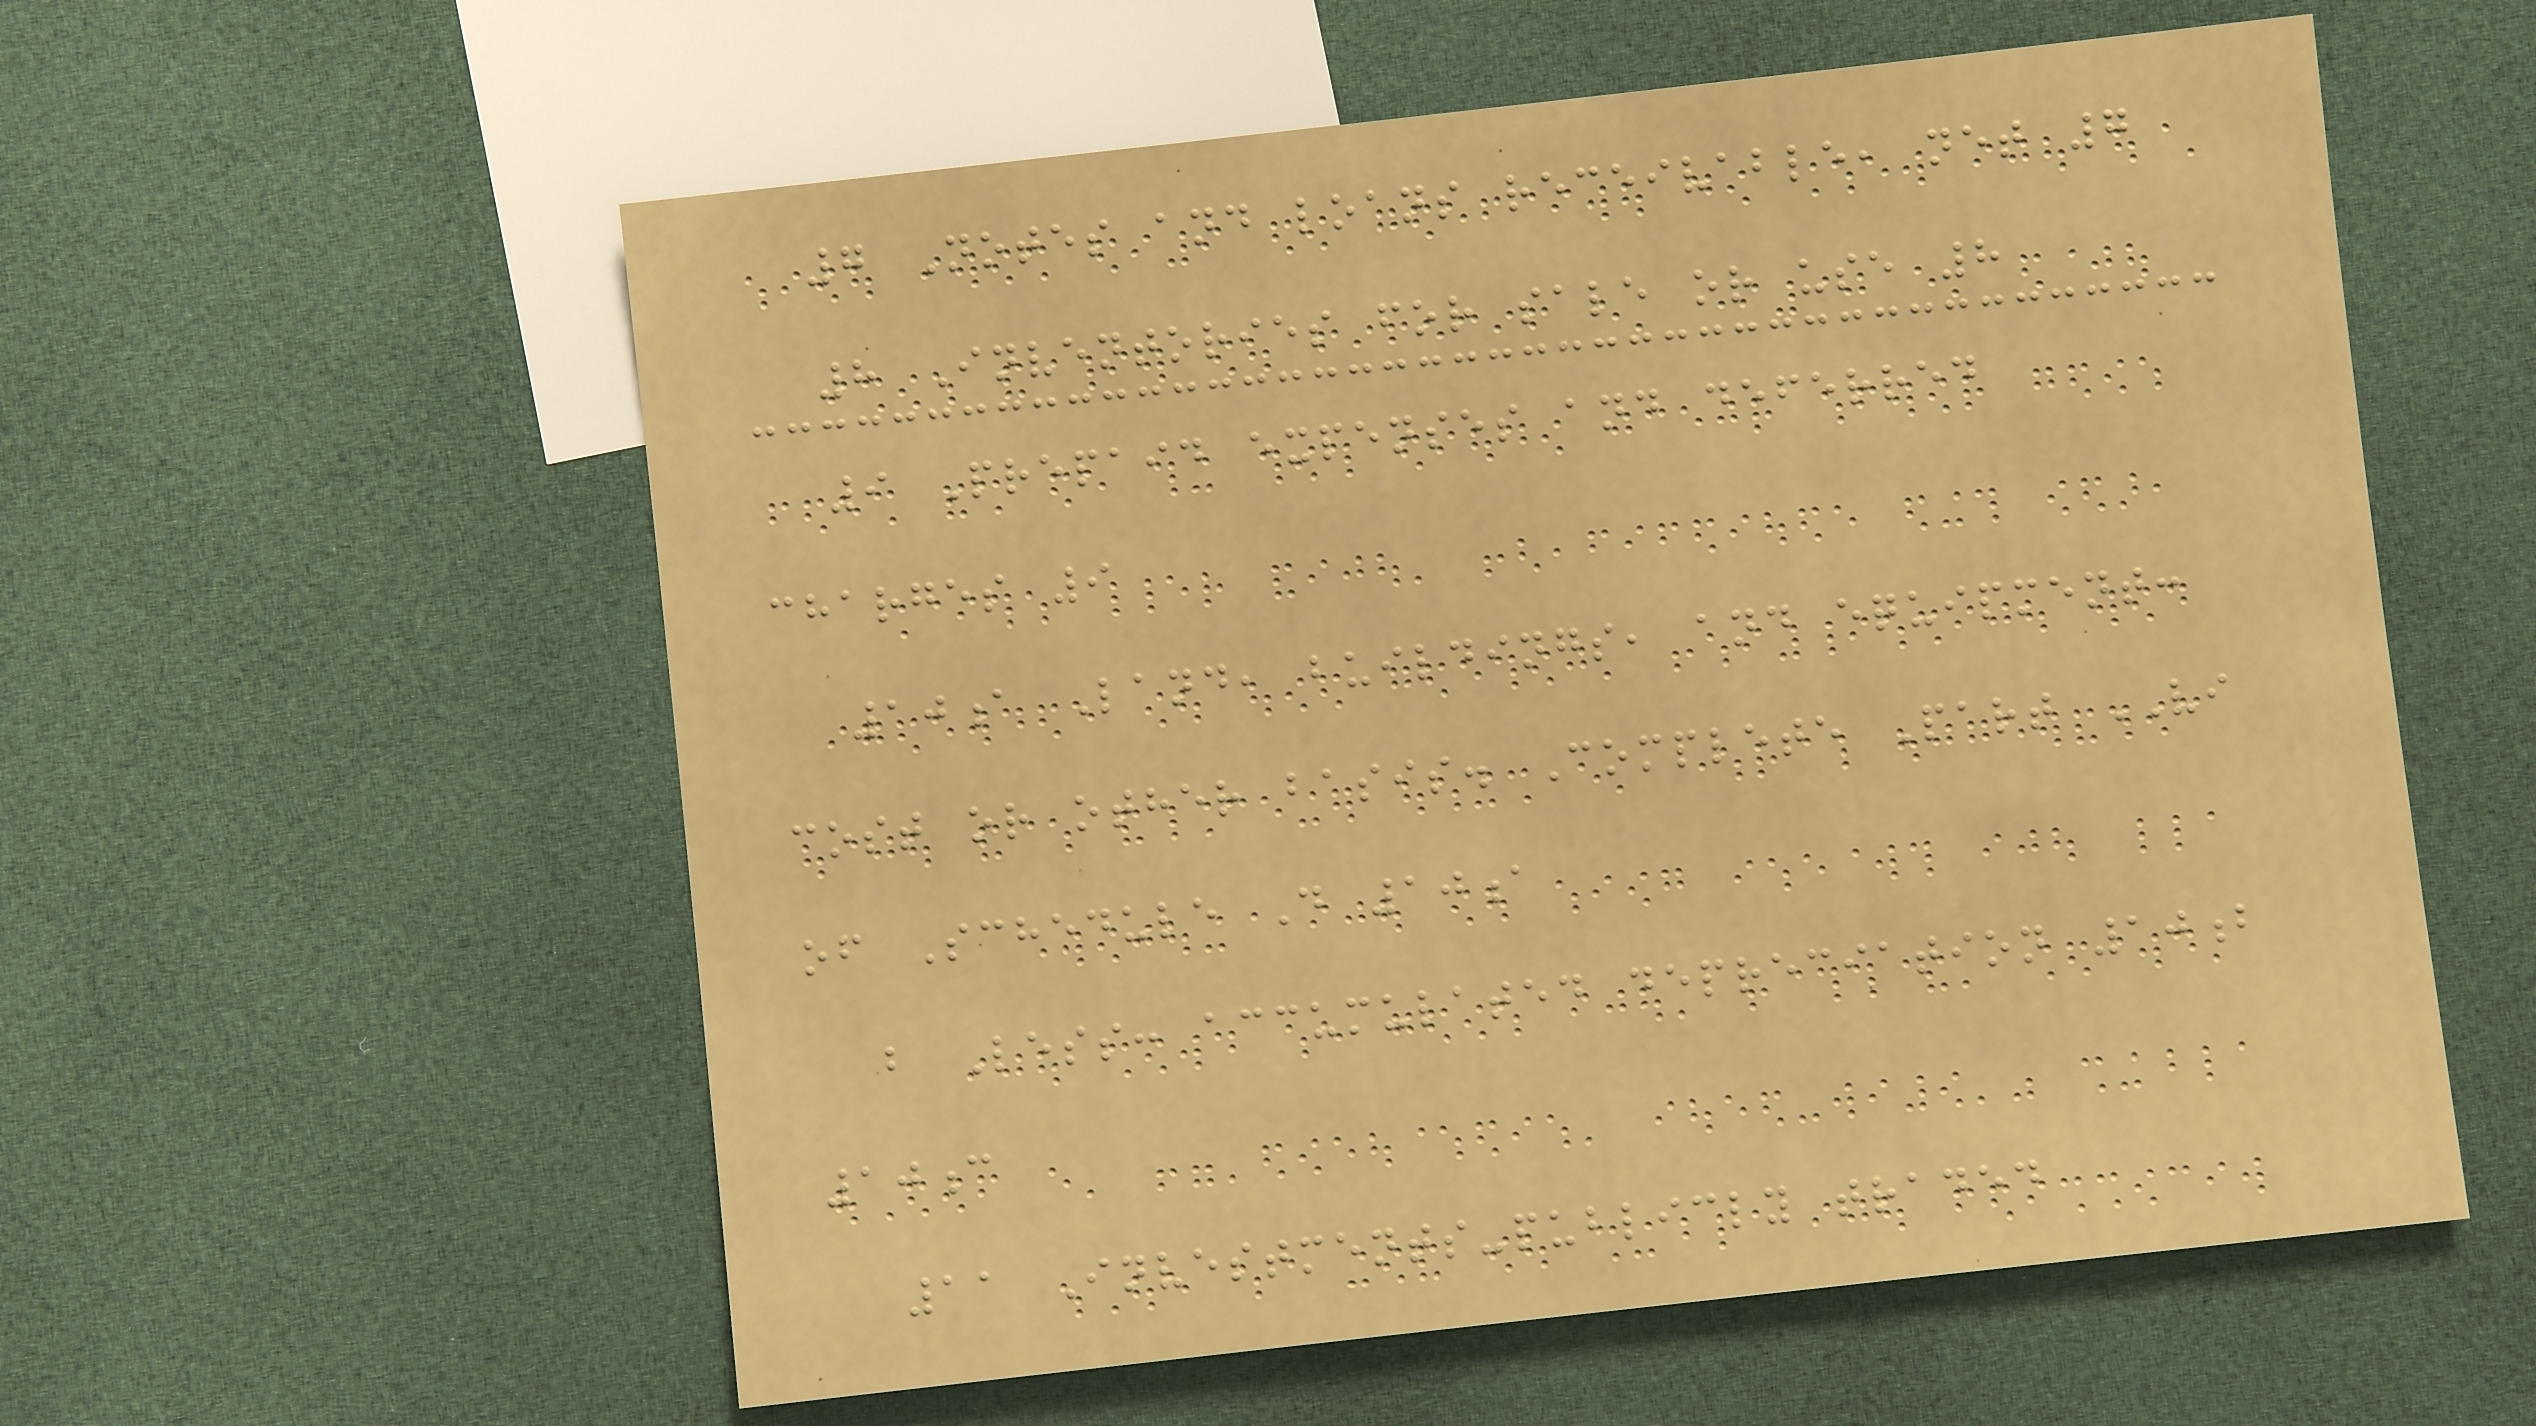7 Notes and loans receivable, net 7
8 Inventories for sale or use 8
9 Prepaid expenses and deferred
charges 9
10a Land, buildings, and equipment:
cost or other basis. Complete Part VI
of Schedule D 10a
b Less: accumulated depreciation 10b
10c
11 Investments-publicly traded
